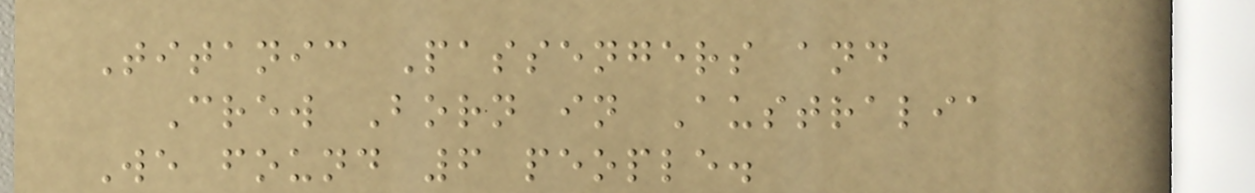Titanic Passengers and
Crew Born in Australia
We found 6 people.
